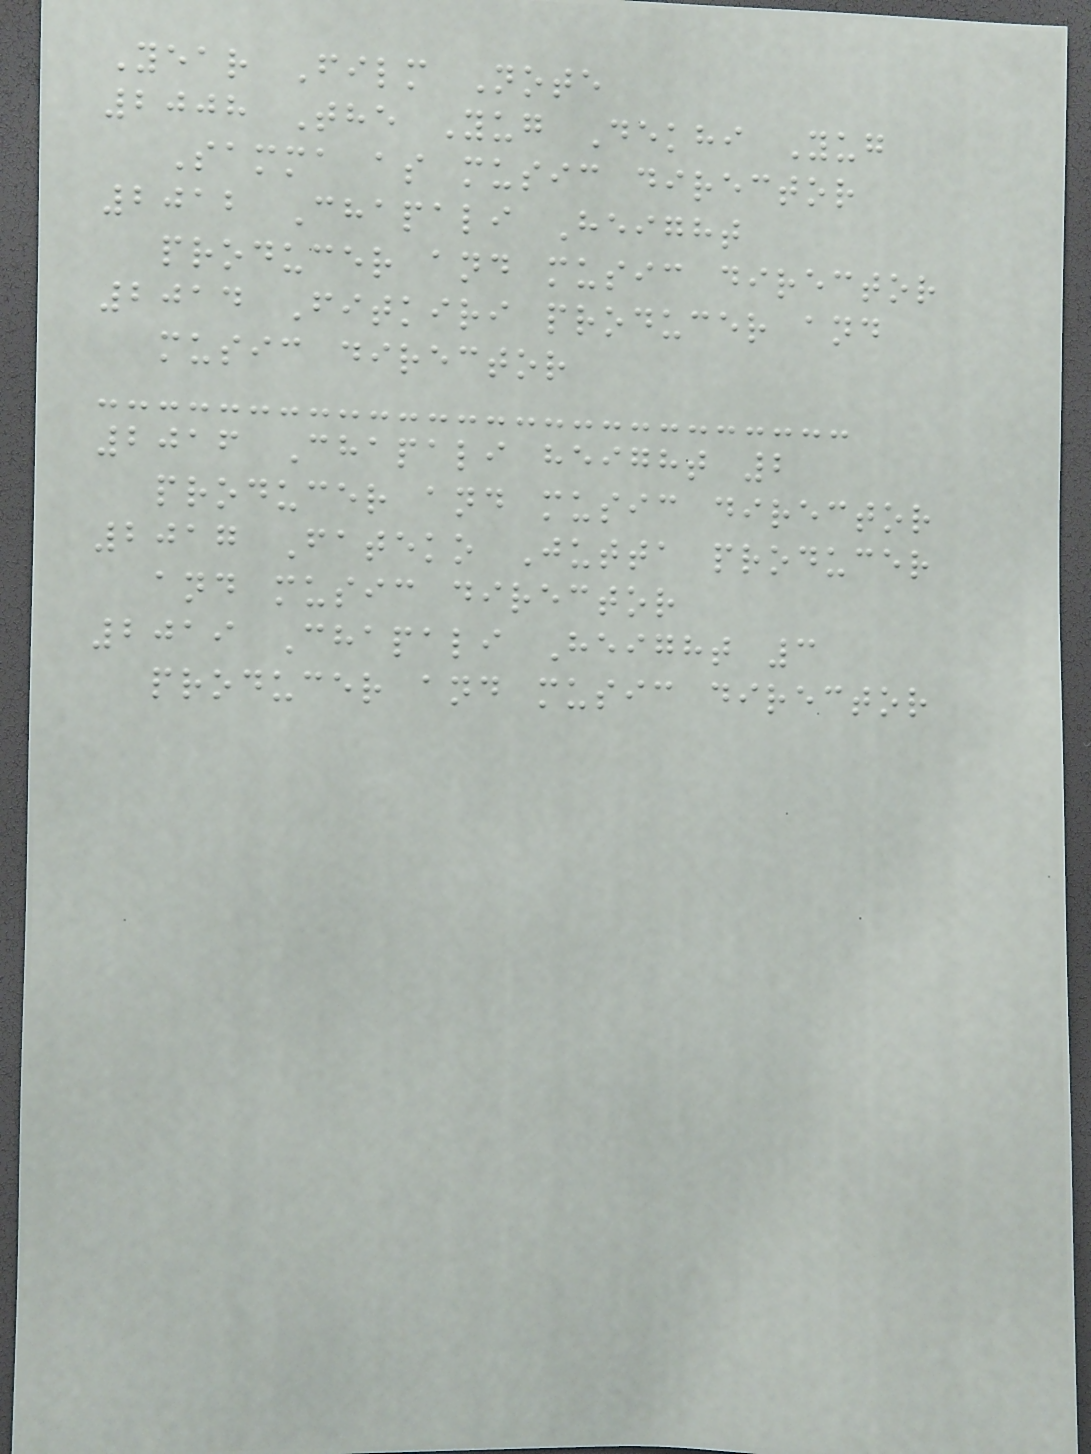Year Film Note
2008 The Yug Dekhi Yug
Samma as music director
2012 Chapali Height
producer and music director
2014 Fitkiri producer and
music director
2016 Chapali height 2
producer and music director
2017 Fateko Jutta producer
and music director
2019 Chapali Height 3
producer and music director
